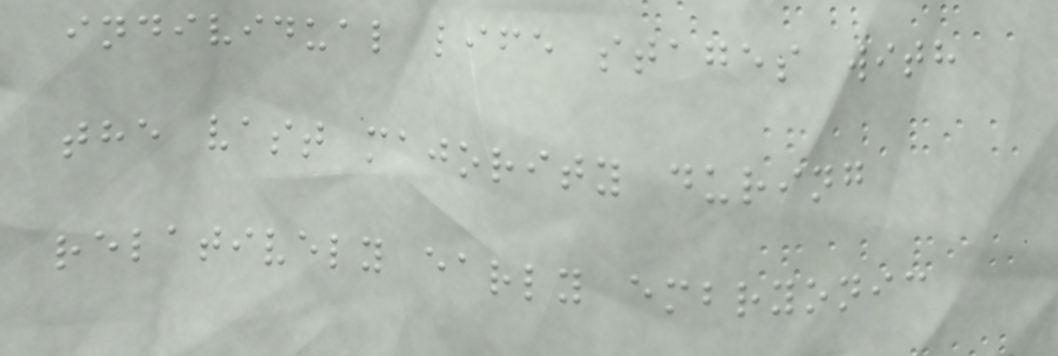individual life stages with
the vast majority during
relatively early embryonic
